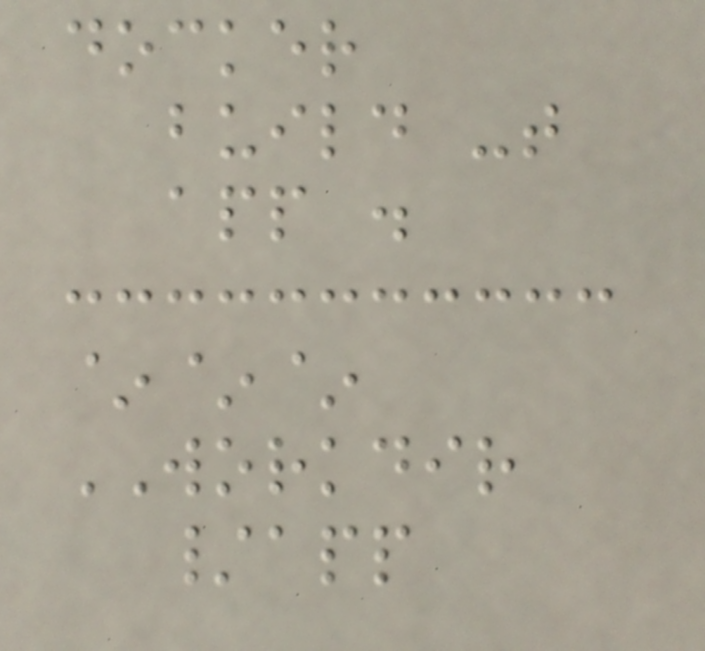docker
build -t
app .
~~~
WORKDIR
/app
